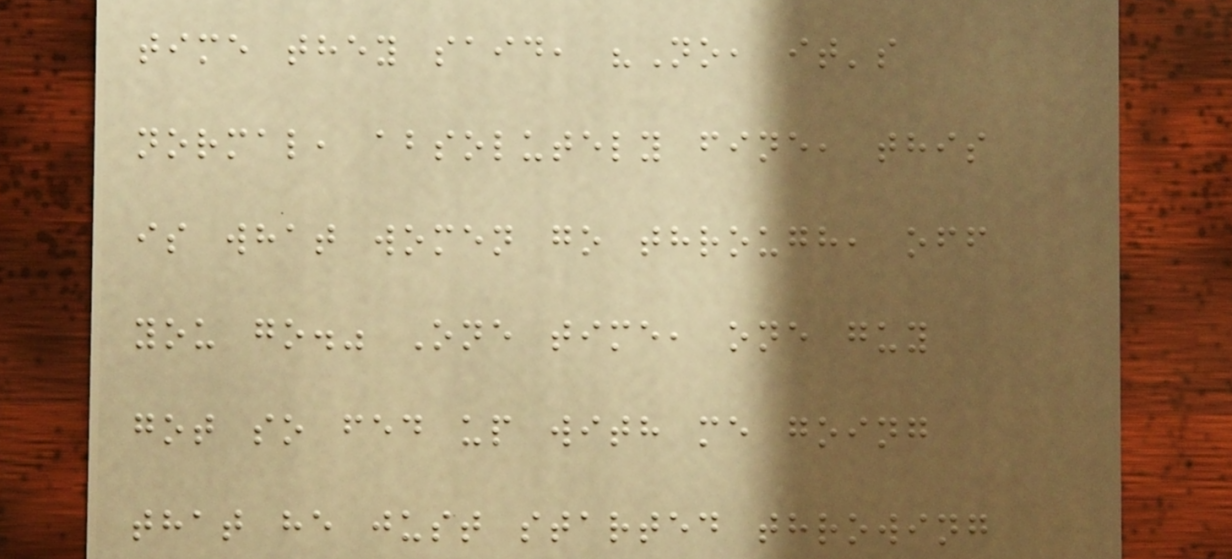time they said, "No, it's
normal, absolutely fine, this
is what women go through, off
you go." One time, one guy
got so fed up with me going
that he just started throwing
